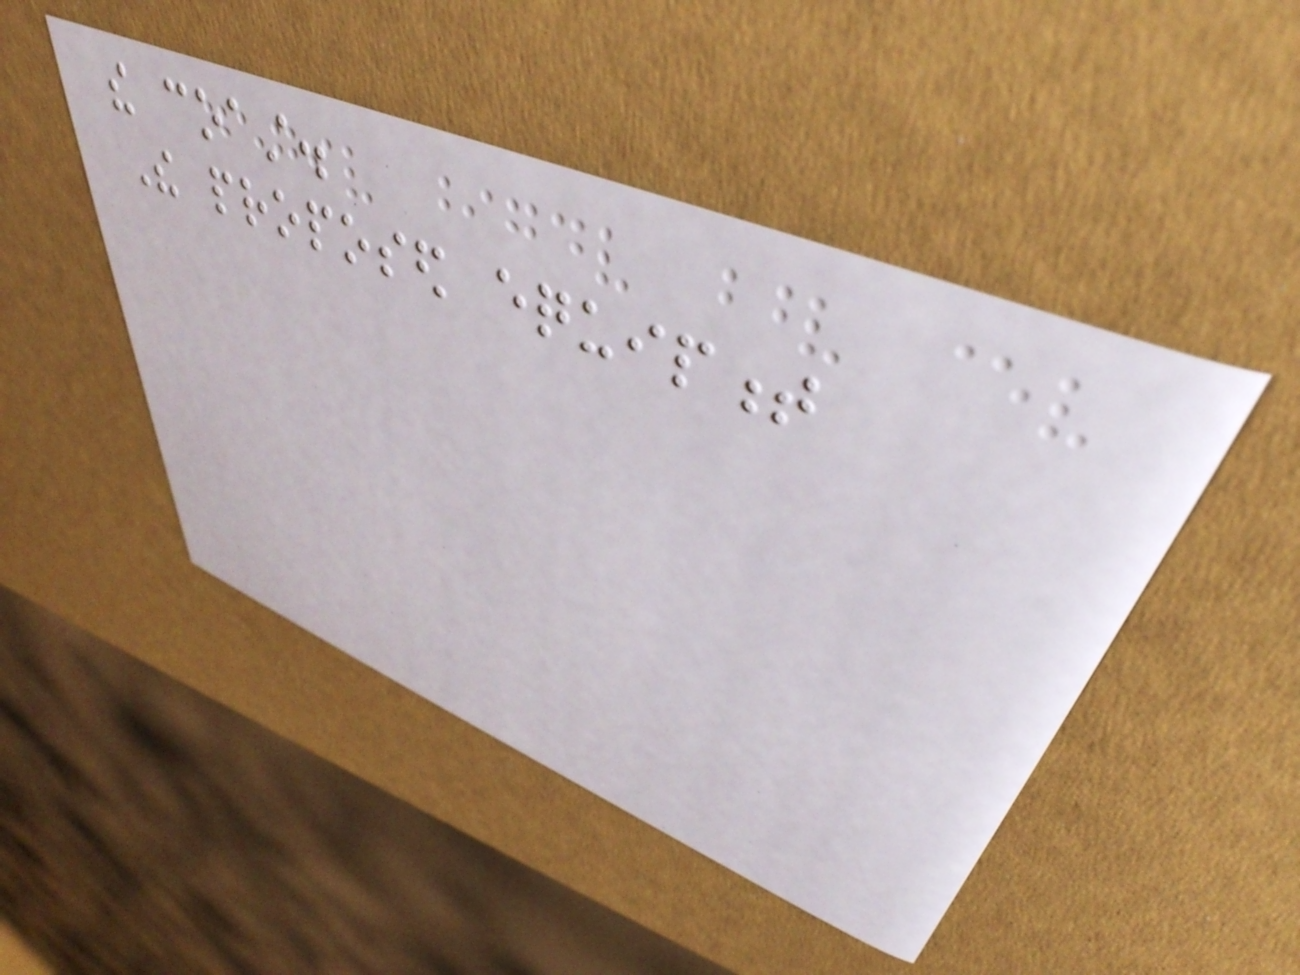the coast.
The proposed equipment
